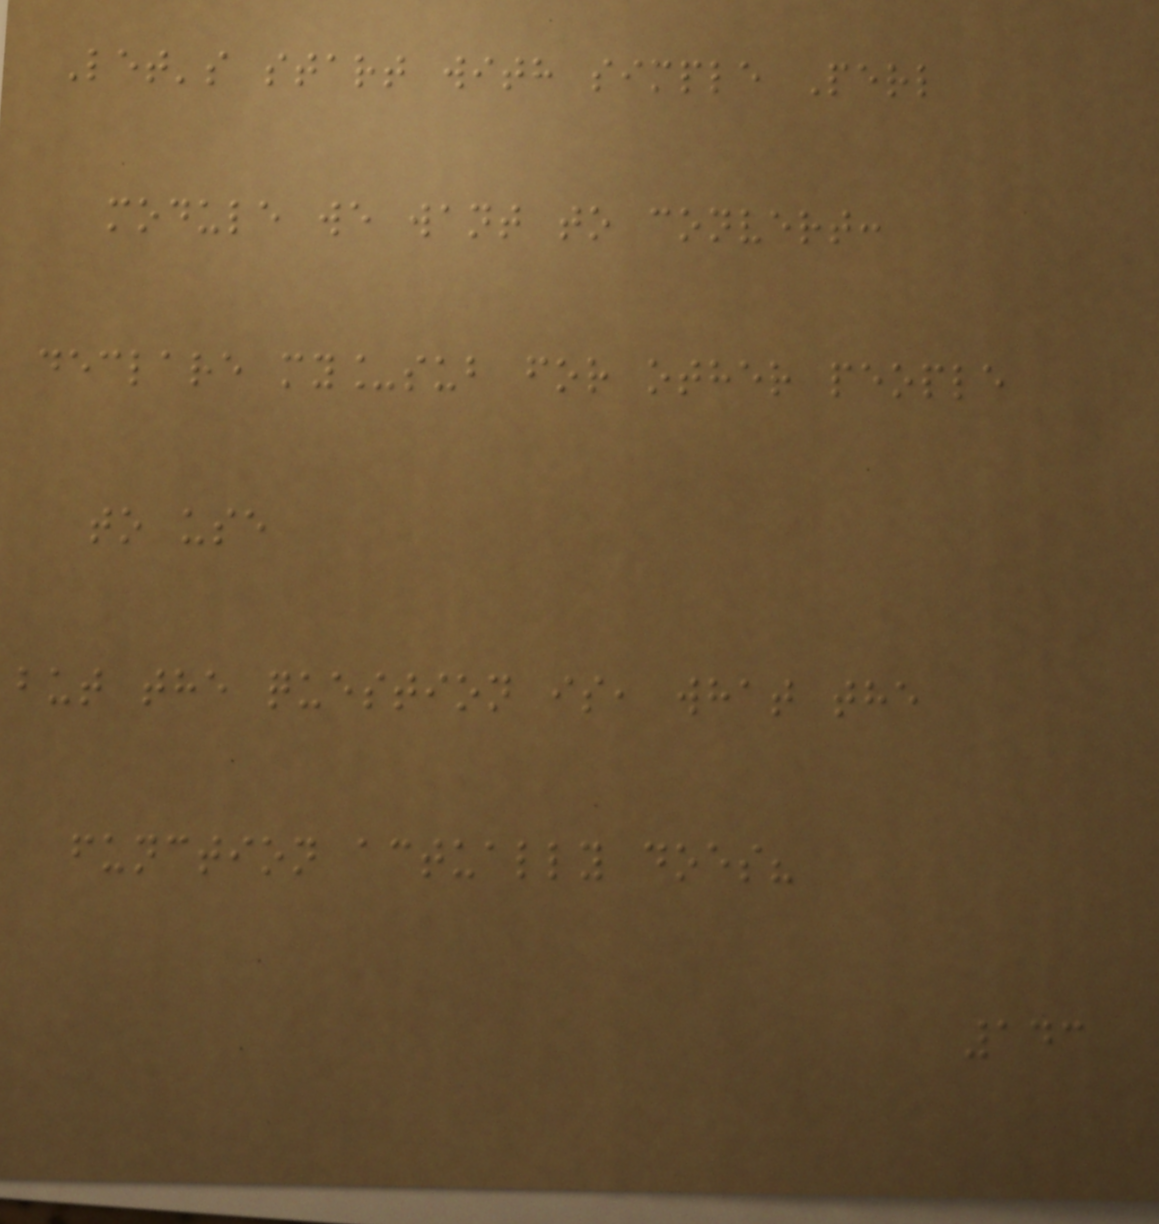Let's start with simple Perl
module we want to convert:
declare my_sub for other people
to use
but the question is, what the
function actually does?
143
